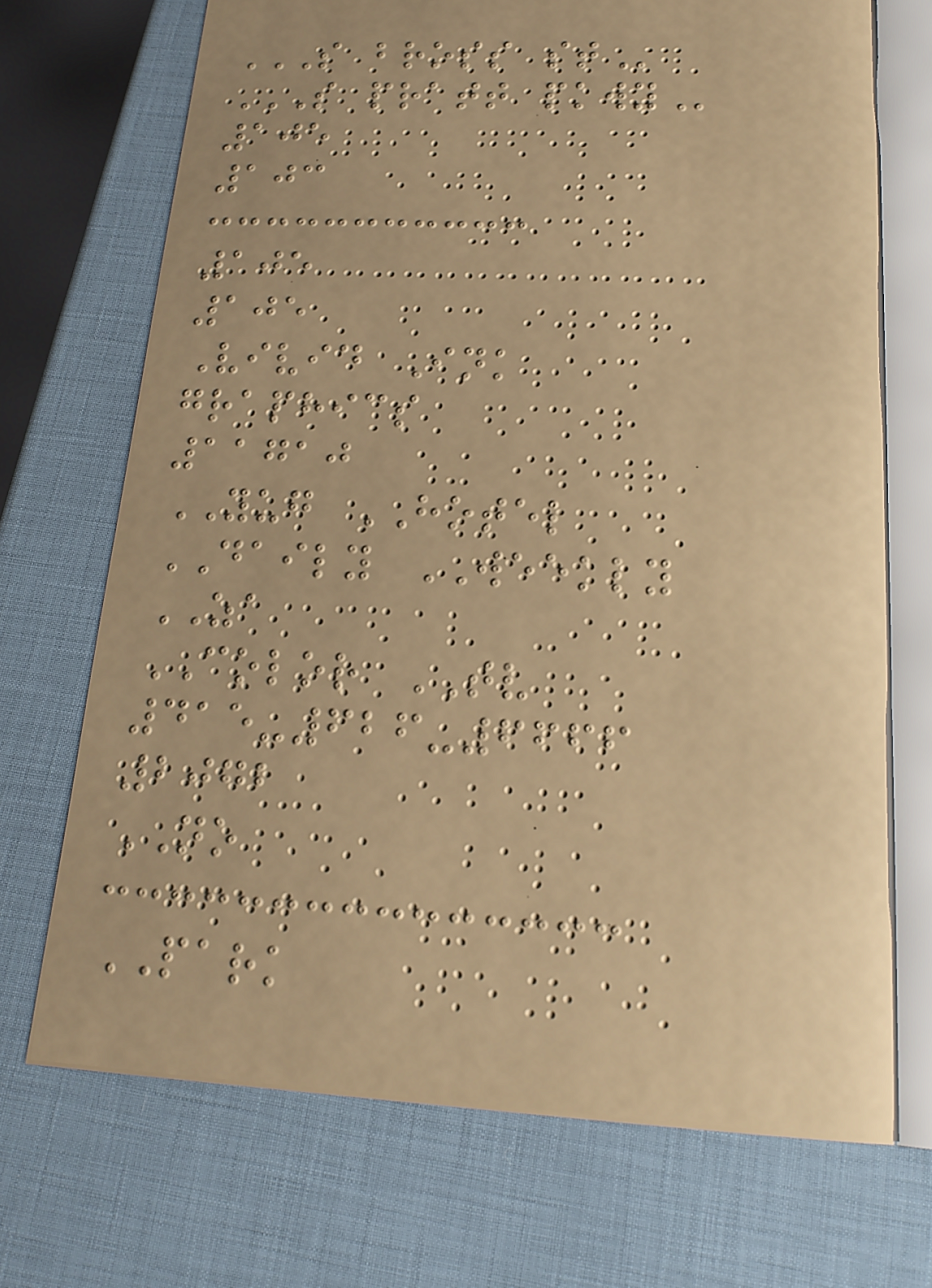S BROSS ST
S PRATT PKWY
105
103
105
105
Vivid Ink
graphics
11710
YUG HOTEL
DAILY WEEKLY
ZA
COLOR TV
415-626-6666
2072
NO
PARK
